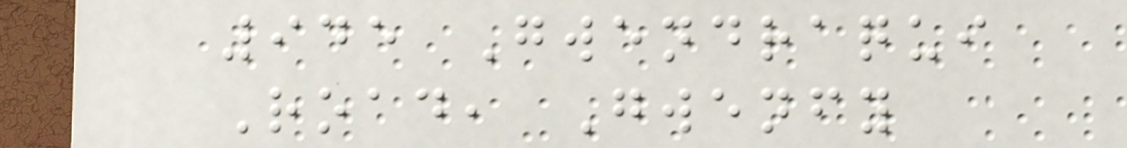945 Gwendraqui
Road, Gwenfy
